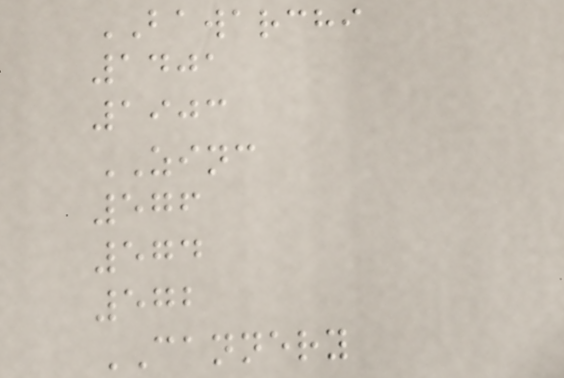BAWARCHI
1401
1903
ZINC
576
574
572
CANNERY
